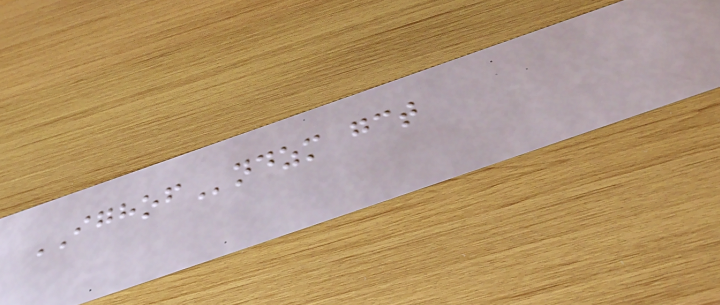IGHOFndzm gct
